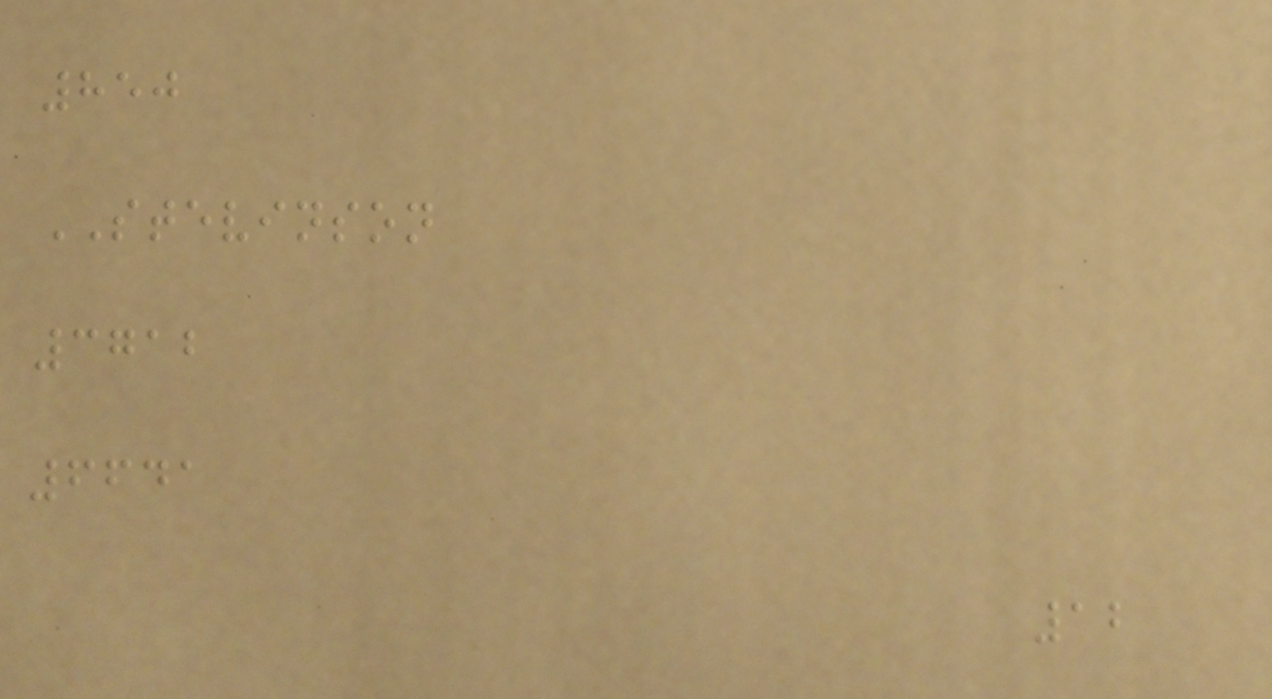850
STEVINSON
3712
6641
12
